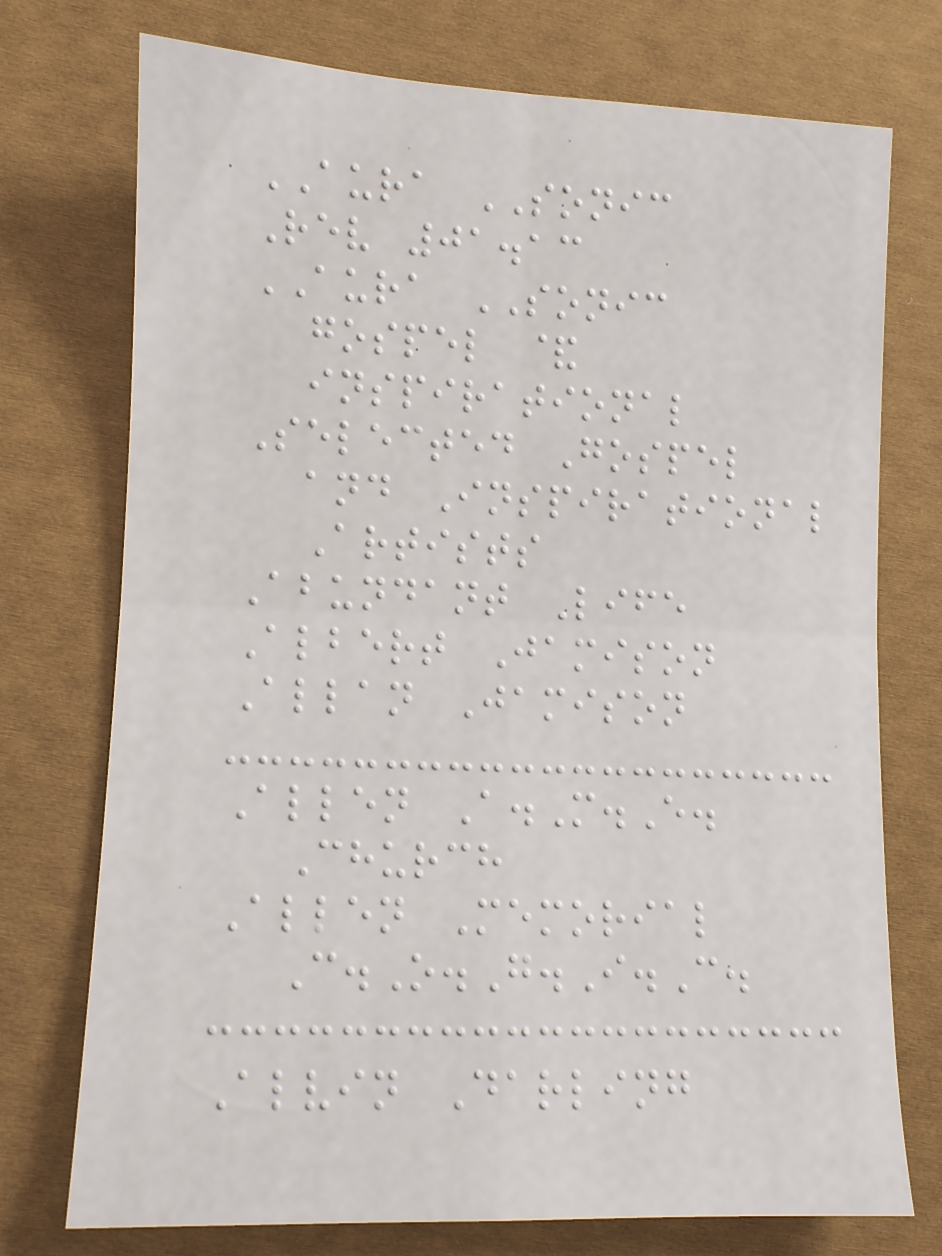AURA SONIC
Rev 01.13
AURA SONIC
gospel &
inspirational
Selected Gospel
and Inspirational
Artists
Abundant Life
Albert Jamison
Allan Jamison
Allen A.M.E.
Church
Allen Memorial
C.O.G.I.C.
Alvin Darling
